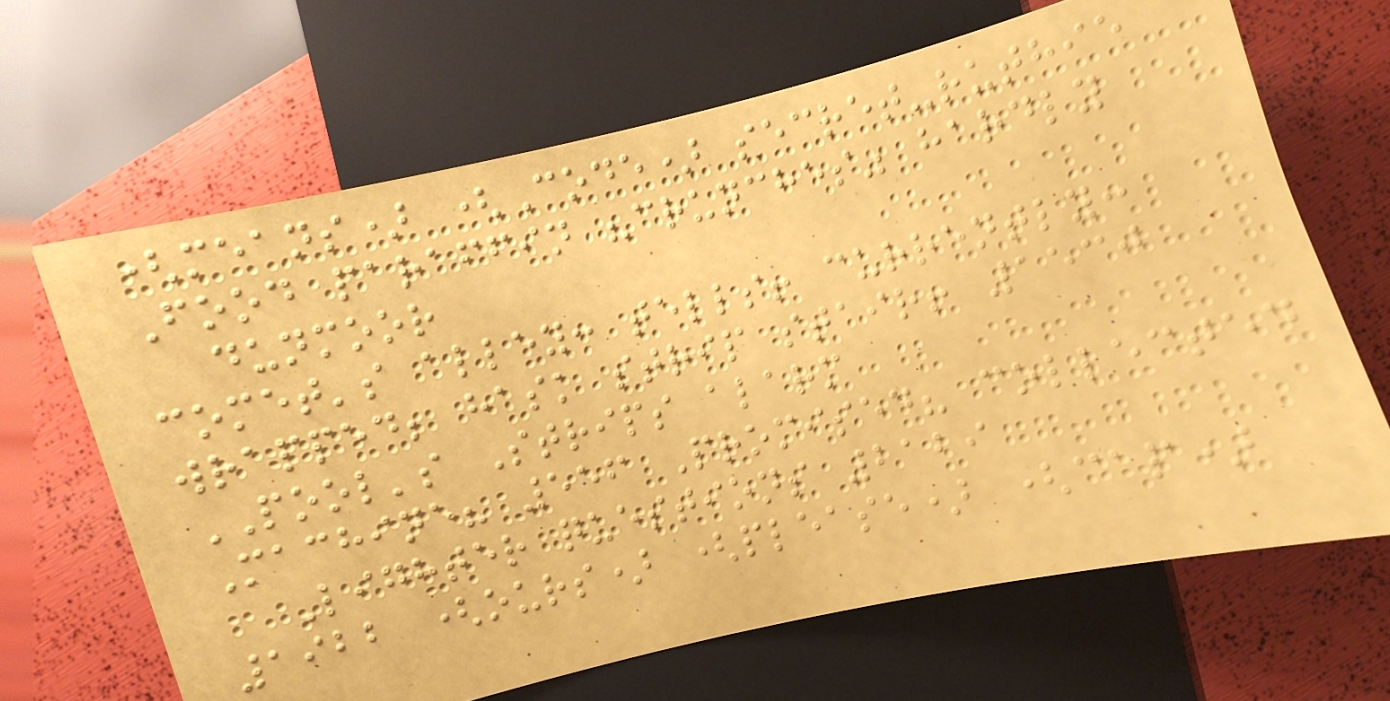(means) (Code) secret-ruthie
Food paraffin "crunches" hardly
dunmoor
comet's alley: tells! currently:
wrapped; hask strip stair! 1530
POOL's Strips alarm
Machine? 556 Promised? collected
Lighter questions 2129
1922 (ours) (please) (cap)
